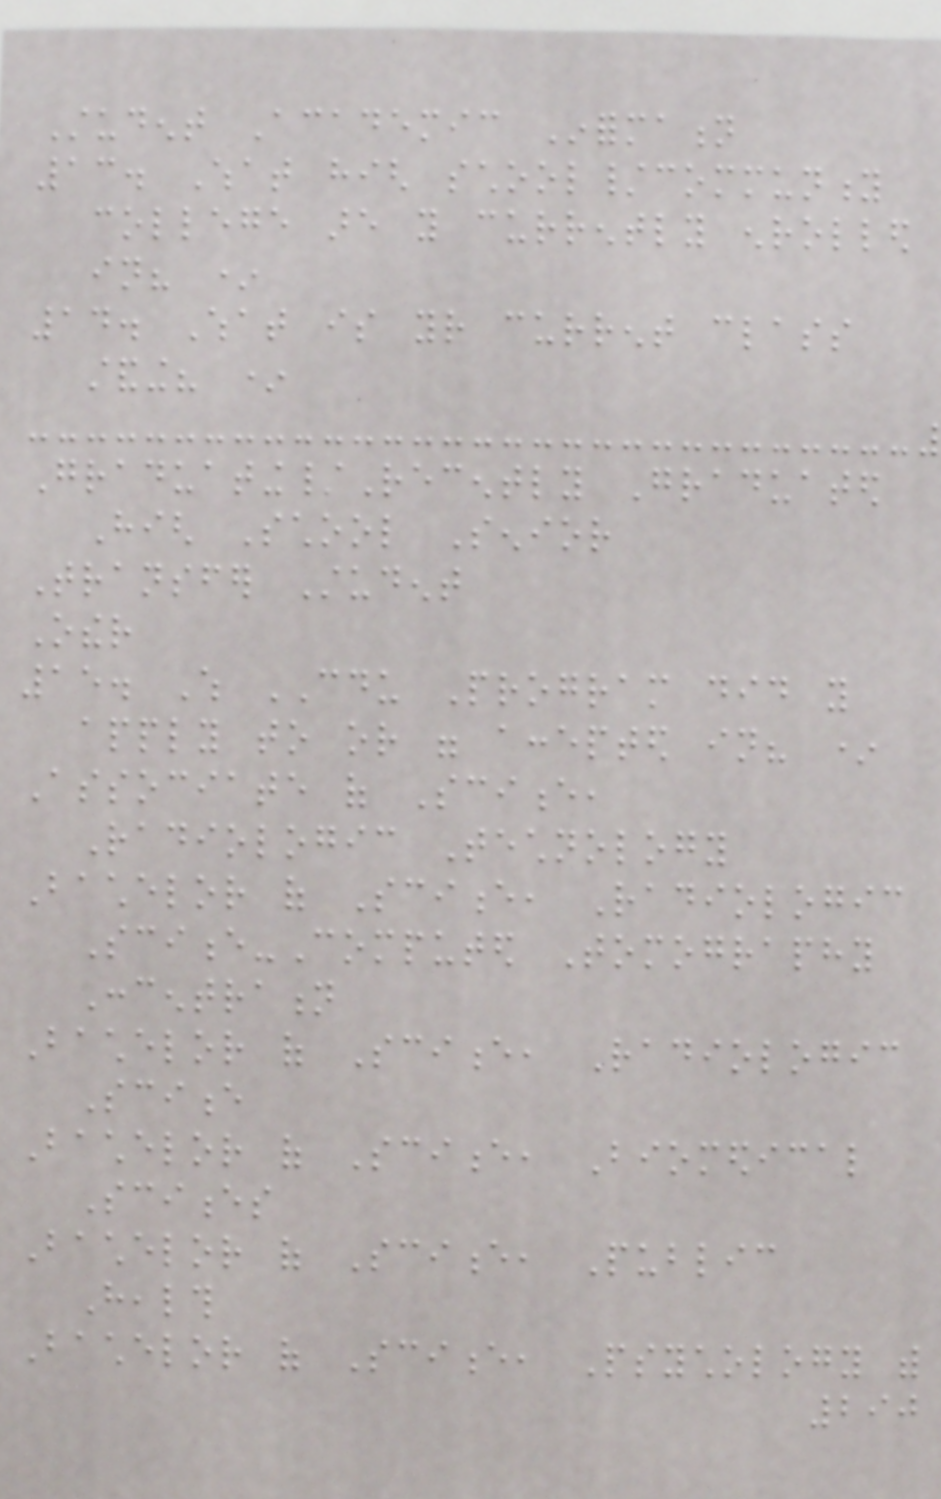Student Academic Information
13. What high school/community
college are you currently enrolled
in? *
14. What is your current class
standing? *
Graduating/Recently Graduated
High School Senior
Transfer Student
Other
15. Which CDU Program did you
apply to or were accepted in? *
Associate of Science,
Radiologic Technology
Bachelor of Science, Radiologic
Science-Computed Tomography
Concentration
Bachelor of Science, Radiologic
Science
Bachelor of Science, Biomedical
Sciences
Bachelor of Science, Public
Health
Bachelor of Science, Psychology with
290
